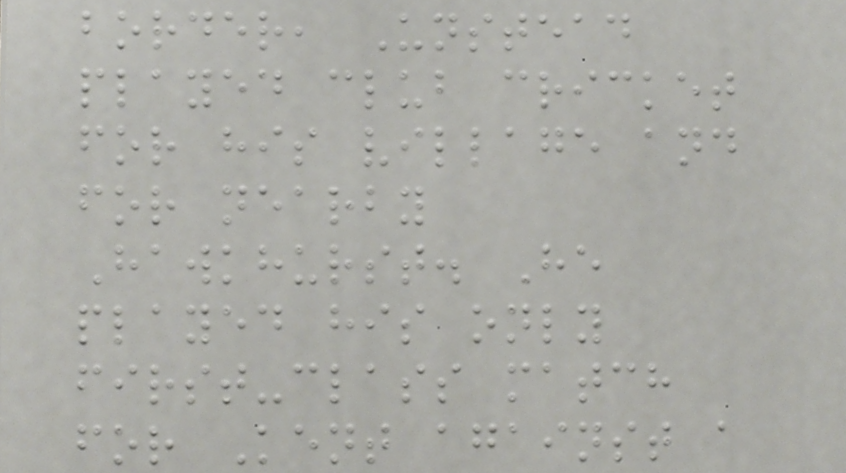border, Unstead
played club cricket
for his village and
for nearby
Hawkhurst. He
played his only
first-class match
for Kent against a
